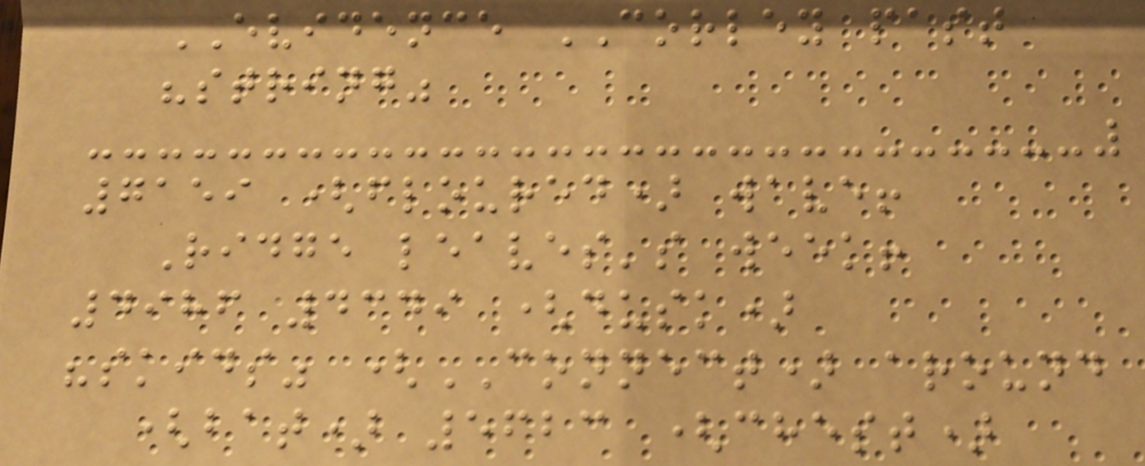EVIDENCE CORLEY past
"string"
7159 (floured) wave!
Ridge leaves's week!
4986 4349 (dusk)
"skids" (CONNECT) around
(bat) 5623 (chest)
